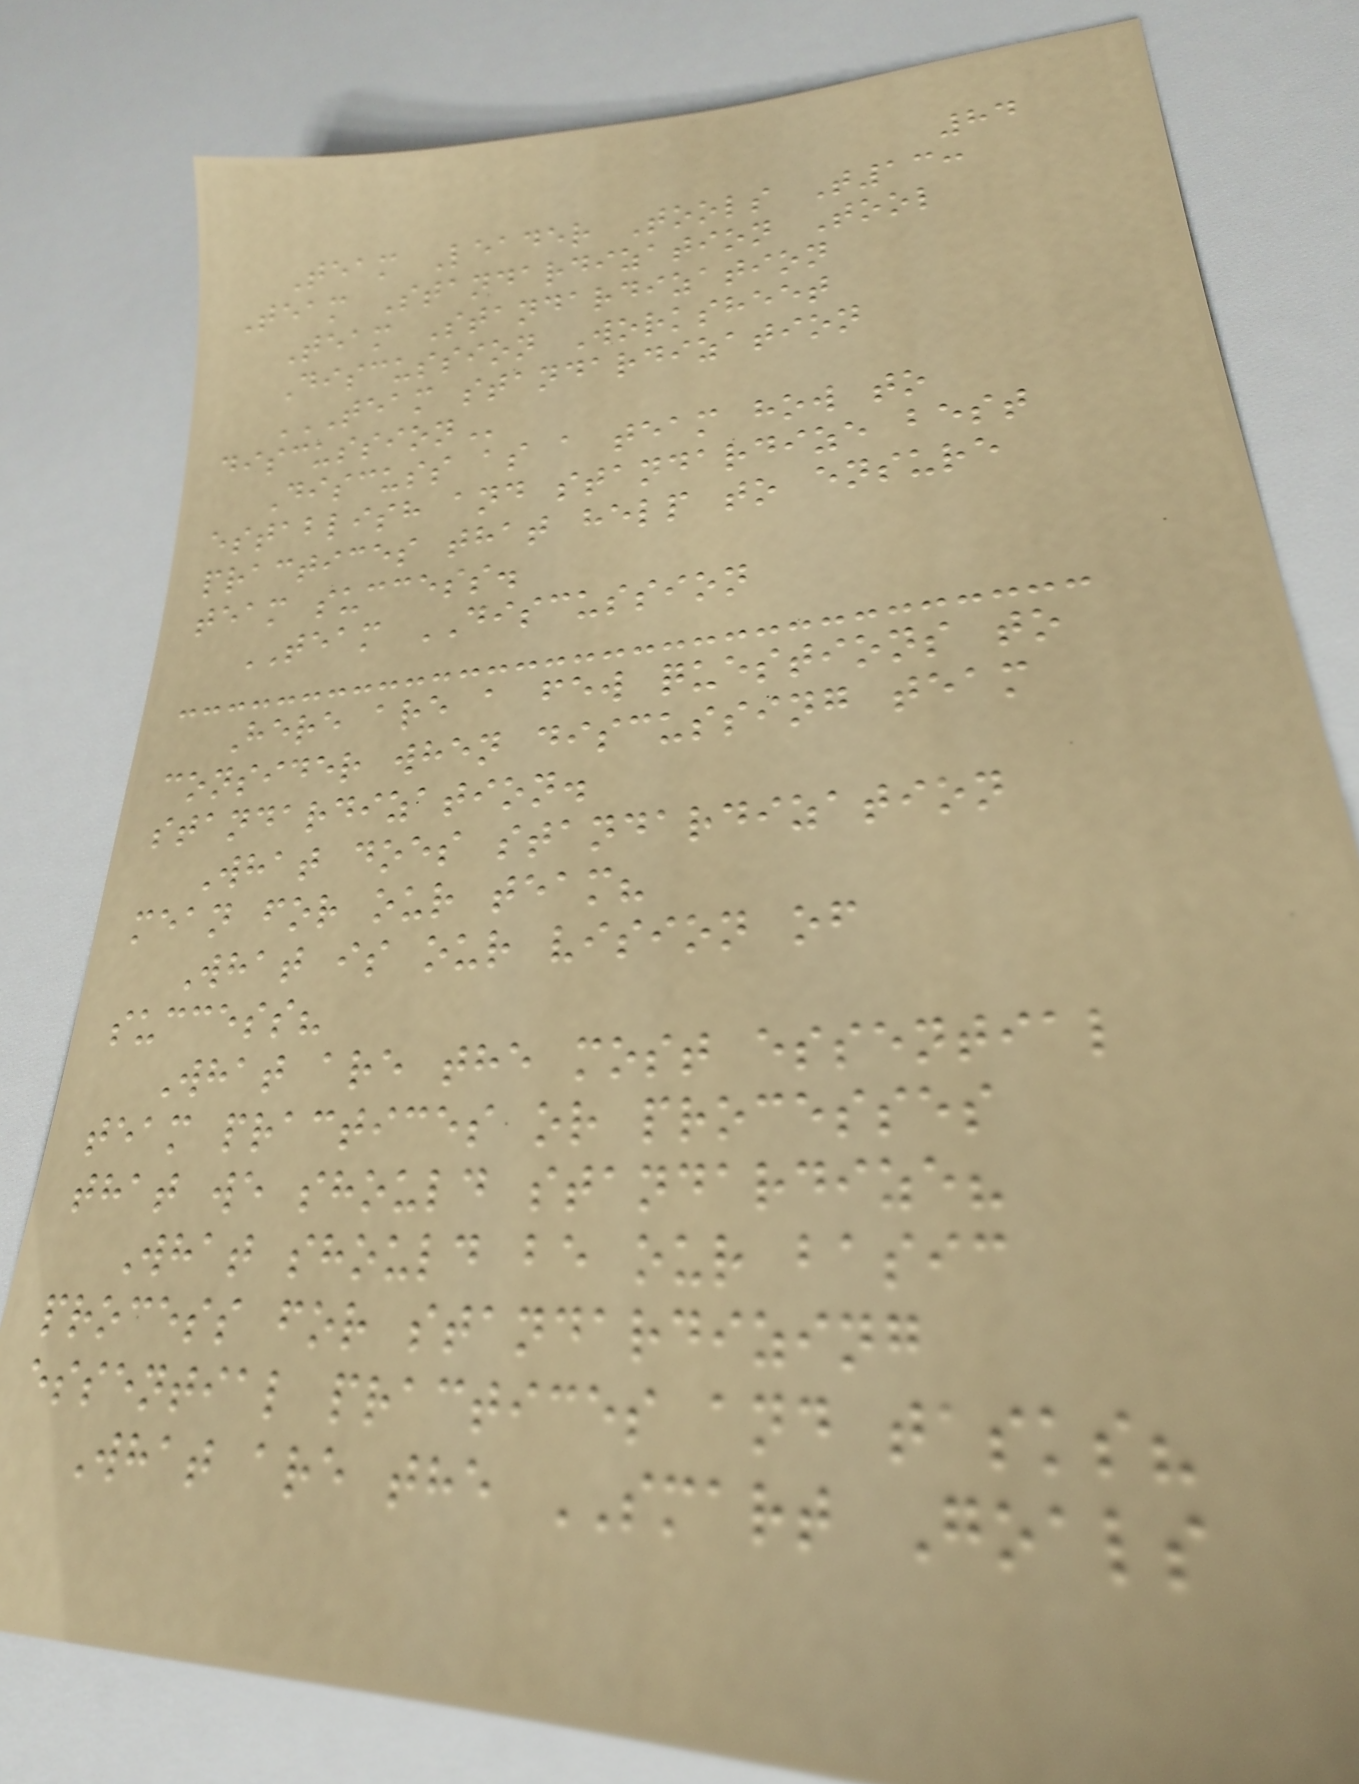84
Team Leader Tools T13:
Team Standardization Tool
Team Standardization
Discussion Worksheet
TEAM STANDARDIZATION
DISCUSSION
Discuss as a team how to
establish and standardize best
practices that help to ensure
team success.
TEAM DISCUSSION
Here are a few questions to
consider when discussing team
standardization.
What does standardization
mean for our team?
What is our vision of
success?
What are the most essential
team practices or processes
that we should standardize?
What should be our basic
process for standardizing
essential practices and tasks?
What are the SMART Goals
